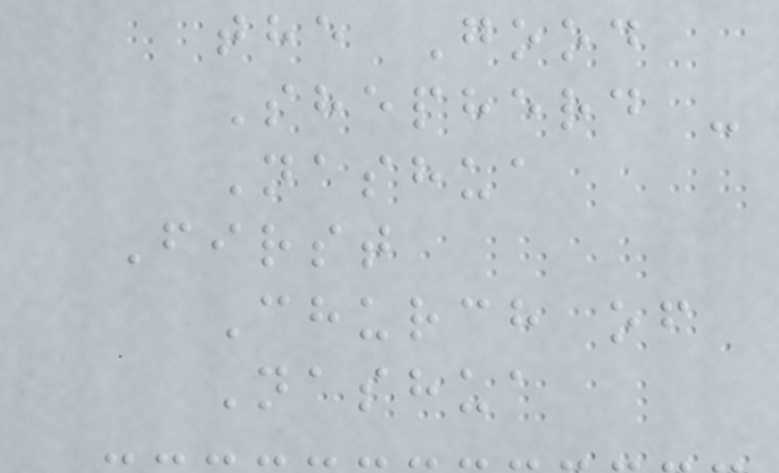the Good
Shepherd -
Nashua
First
Church of
Nashua
